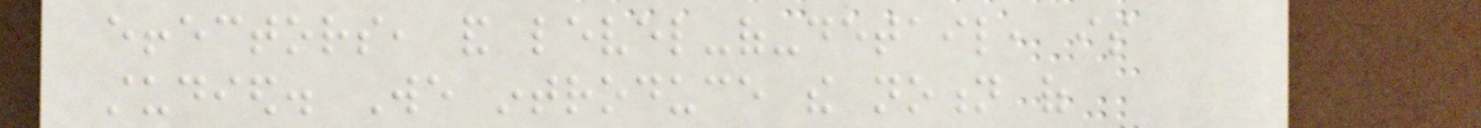effectors, and level-of-detail, is
studied. We introduce the notion of
